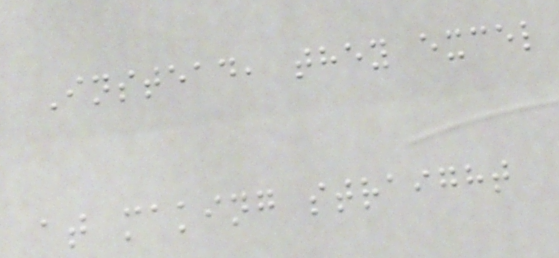Instead, they excel
at making straight
